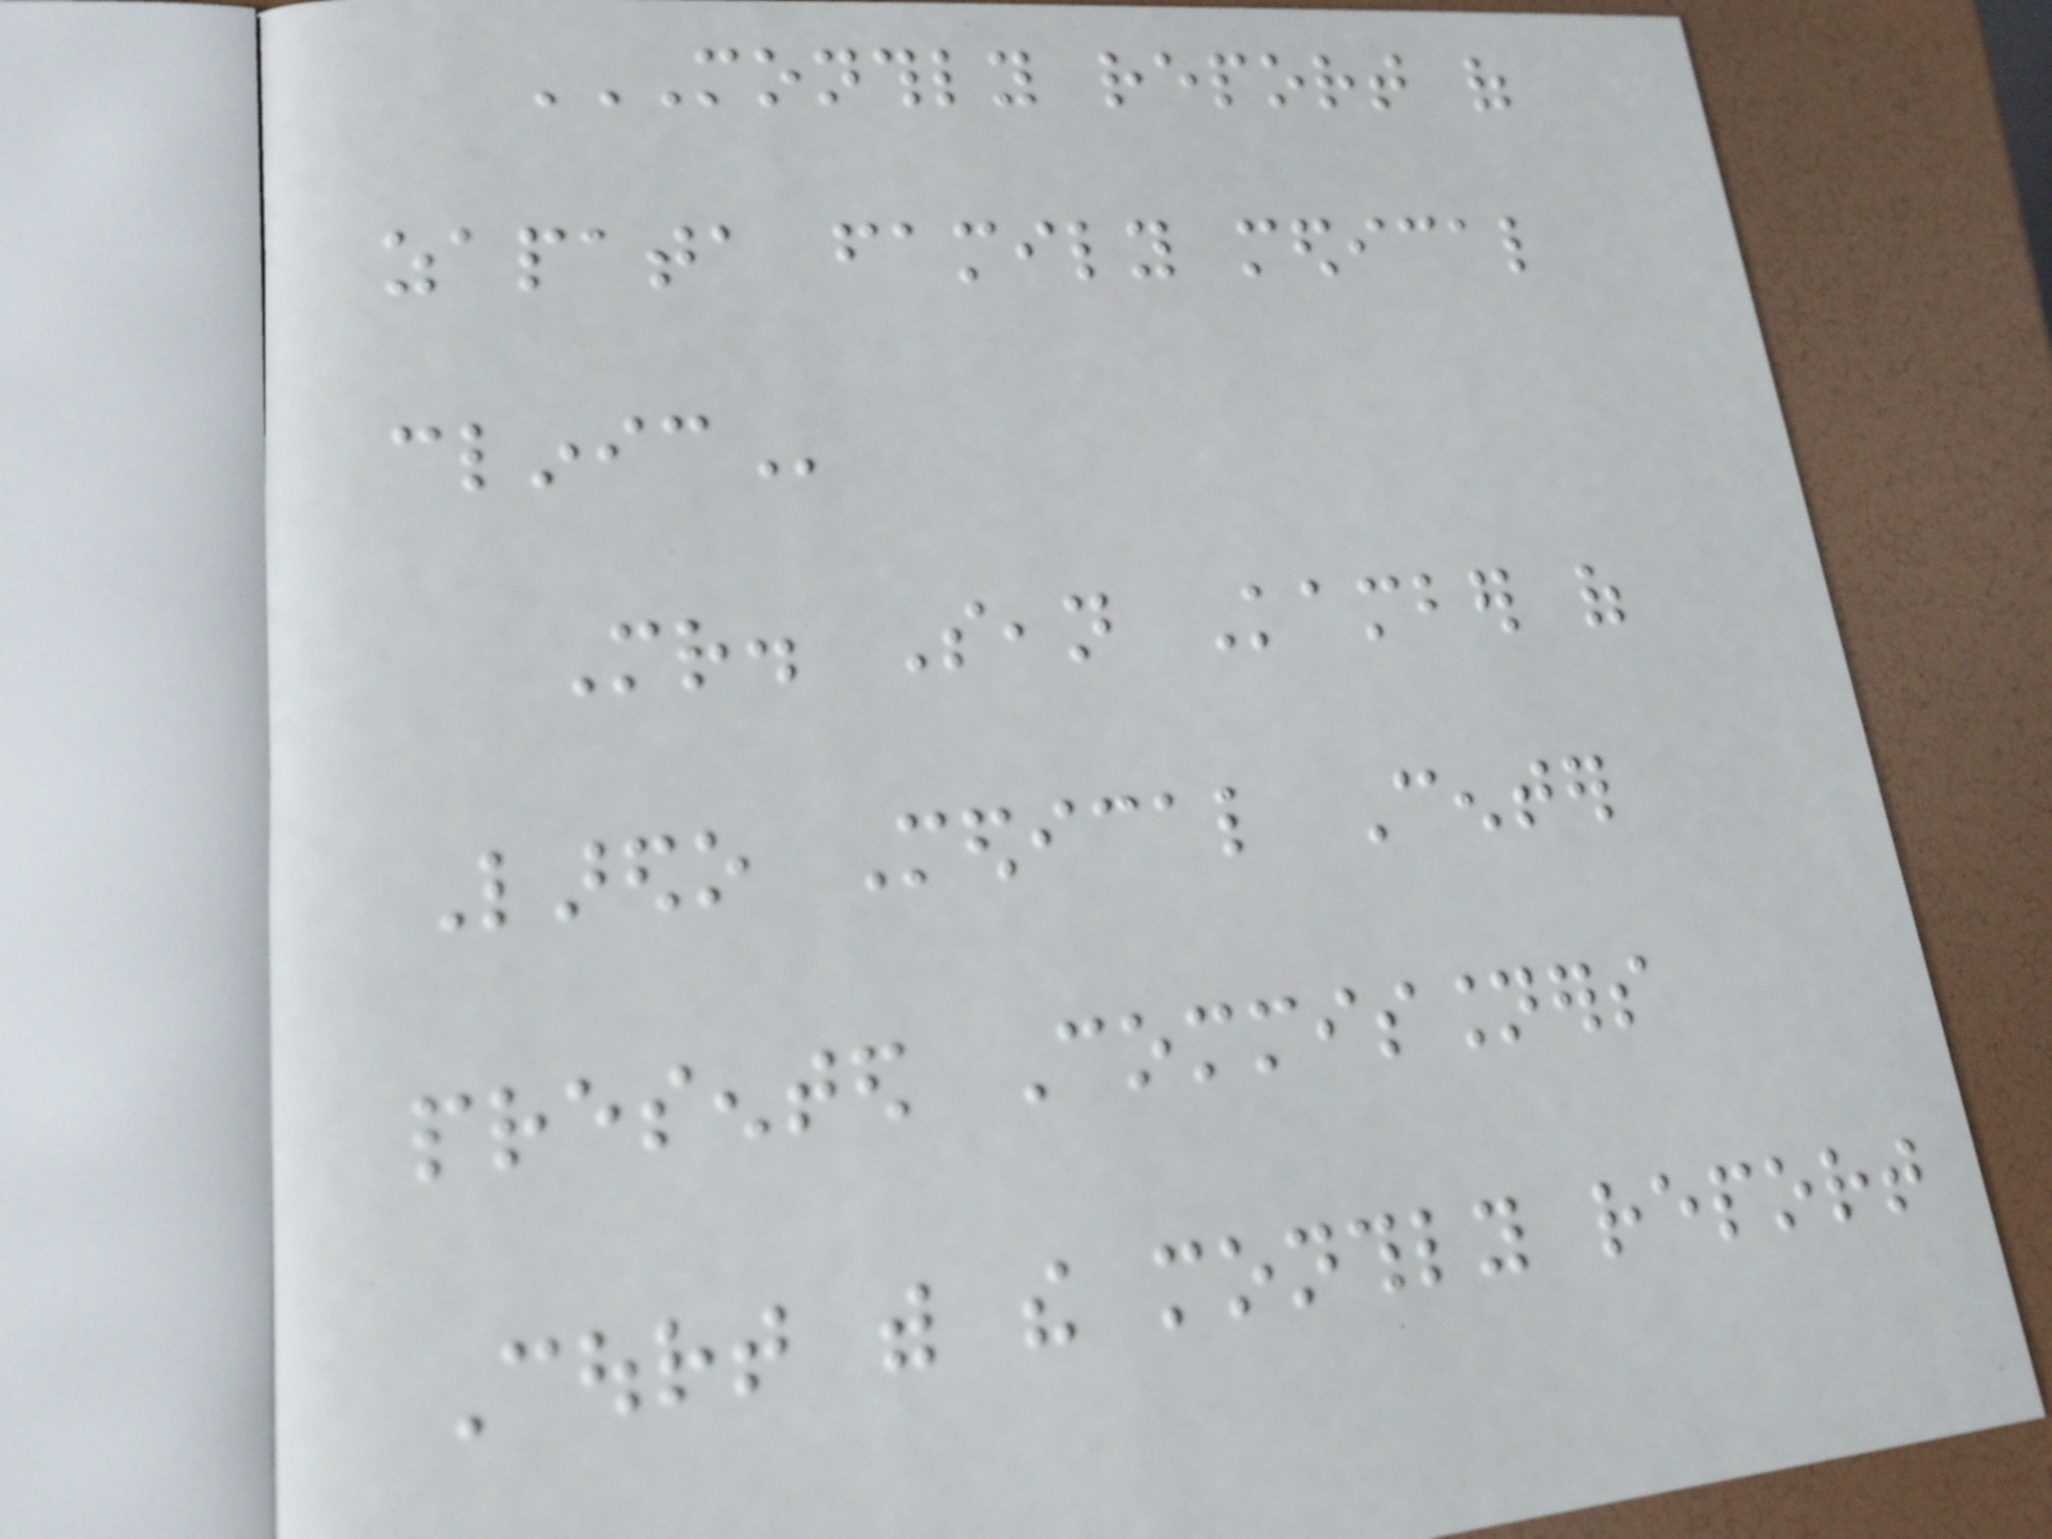MONTHLY REPORT OF
ZAPATA FAMILY MEDICAL
CLINIC
Mr. Sean Kamber of
Laredo Medical Center
presented Commissioners
Court with the monthly report
